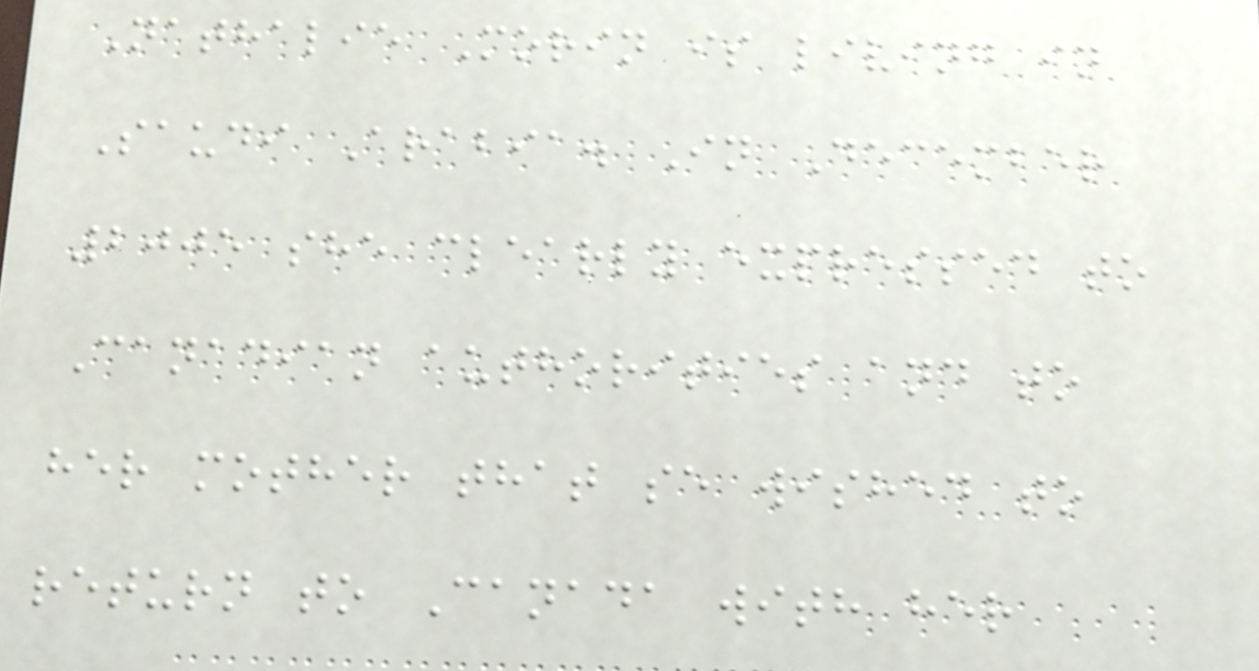Nathalie Morin is living in
Saudi Arabia. In December
2005 she clearly expressed to
Canadian authorities and to
her mother that se wished to
return to Canada with her
